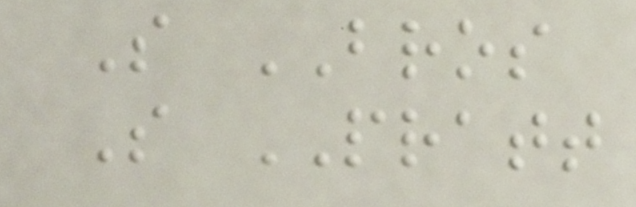S BROS
S PRATT
